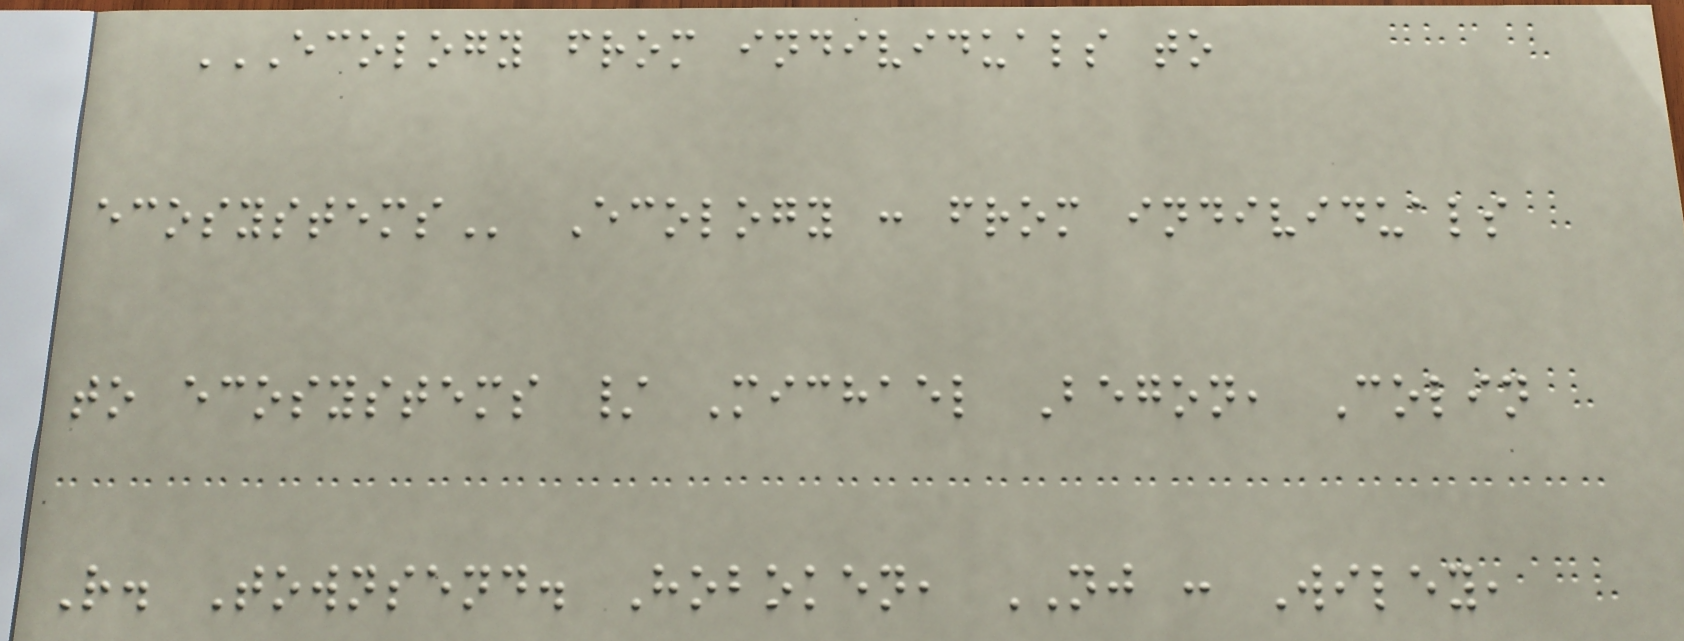ECOLOGY FROM INDIVIDUALS TO
ECOSYSTEMS Ecology : from individuals
to ecosystems / Michael Begon, Colin
R. Townsend. Hoboken, NJ : Wiley,
